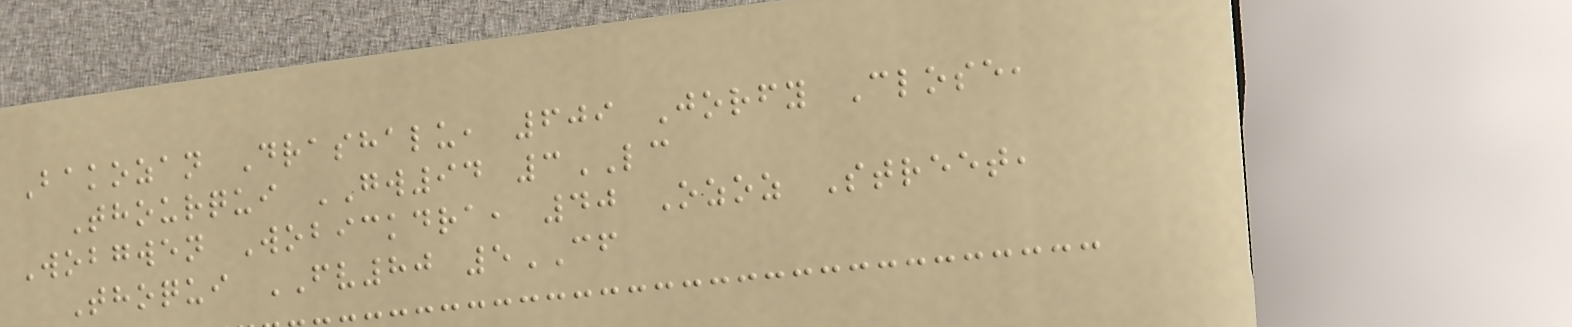Bakozan Drashalu, 609 Jorfy Close,
Thourqui GW94 3LC
Wobgwen Wobickdra, 40 Ozoz Street,
Thoqui FV80 5CF
